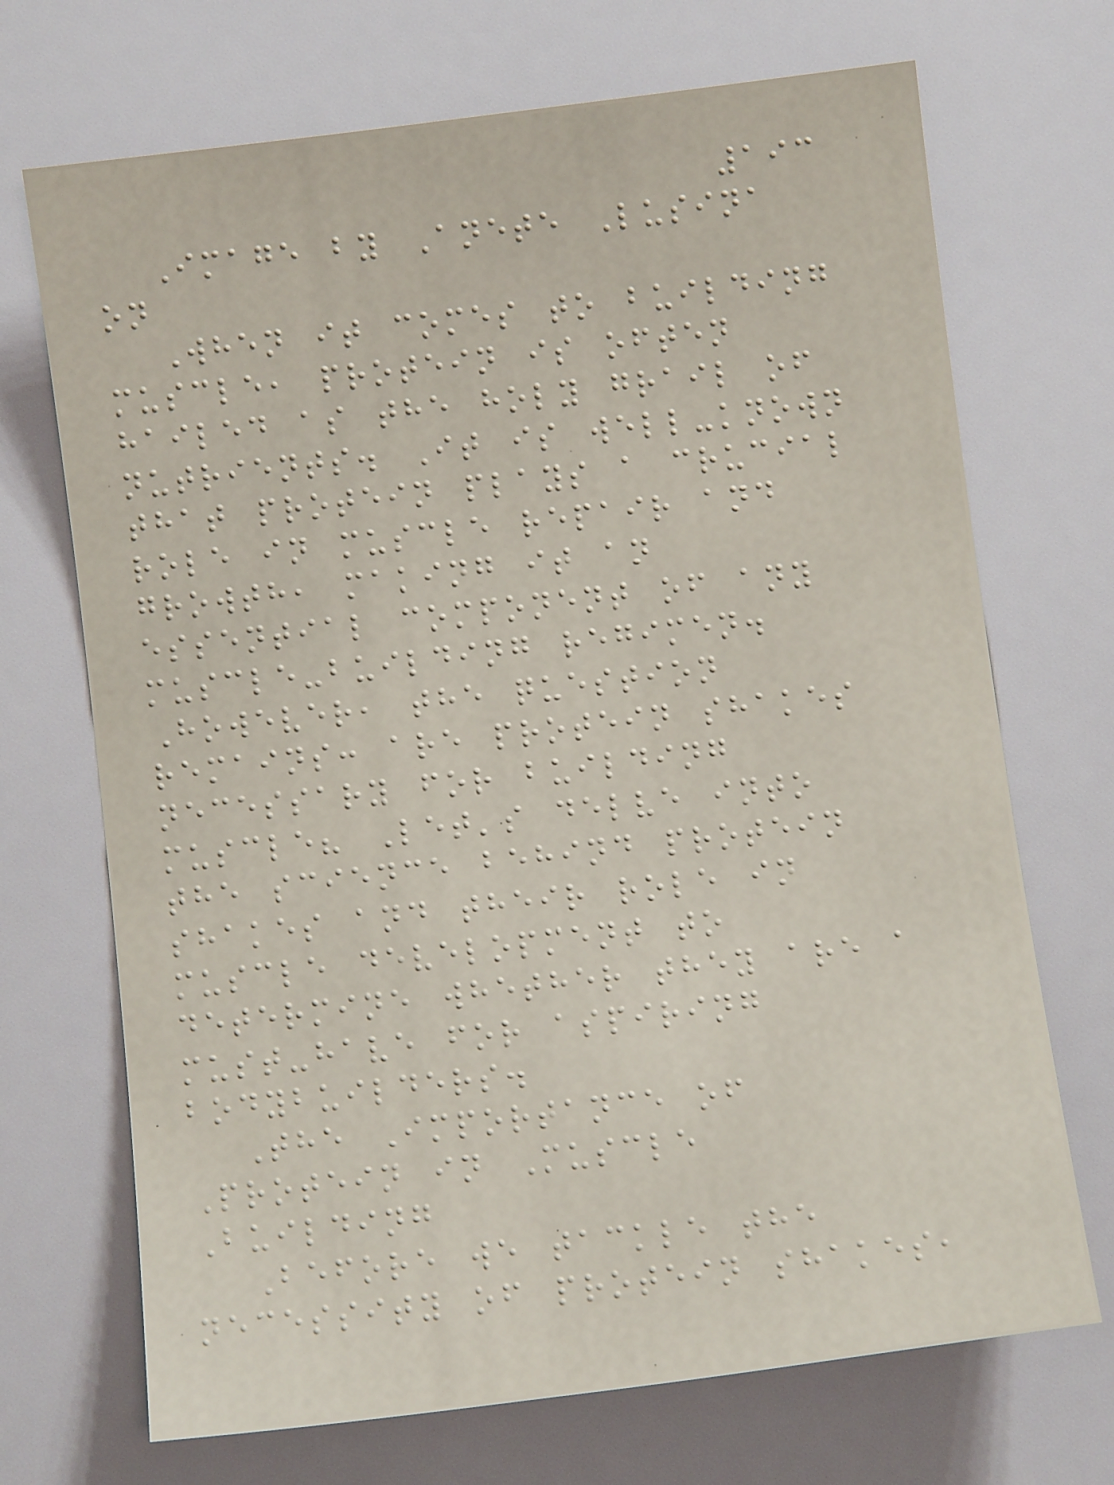193
Image by Anete Lusina
on
When it comes to building
muscle, protein is often
hailed as the holy grail of
nutrients. It is well-known
that protein plays a crucial
role in muscle repair and
growth, making it an
essential component of any
muscle-building regimen.
However, the question
remains: are protein shakes
necessary for building
muscle? Let's delve into
the science behind protein
shakes and their role in
muscle development to
determine whether they are a
must-have for aspiring
bodybuilders.
The Importance of
Protein in Muscle
Building
Before we tackle the
necessity of protein shakes,
